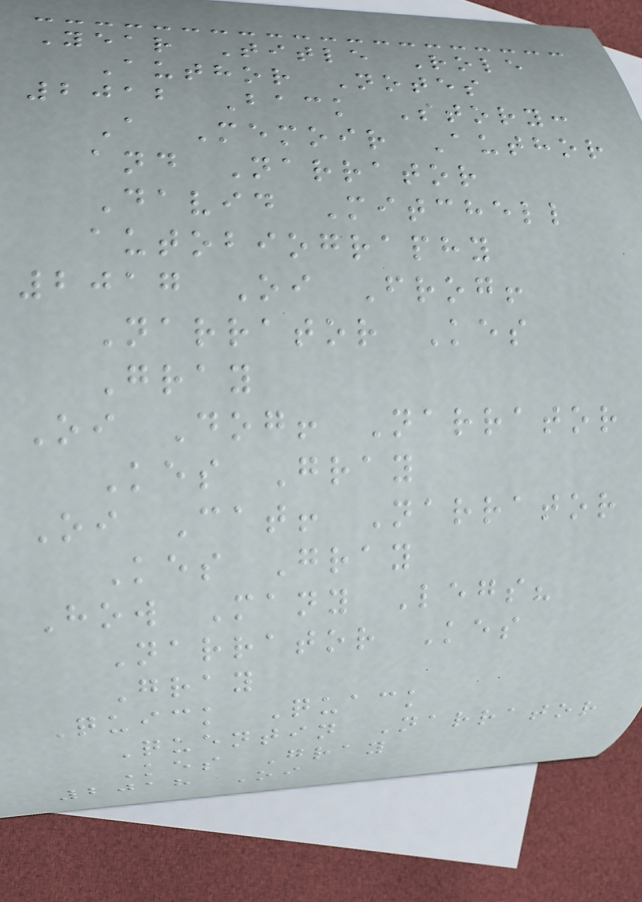Year Title Role
Author Notes
2012 Back Story:
A Memoir Author
and Narrator
David Mitchell
autobiography
2017 Oi Frog!
Narrator Kes
Gray
Oi Dog! Narrator
Kes Gray
Oi Cat! Narrator
Kes Gray
How Many Legs?
Narrator Kes
Gray
Quick Quack
Quentin Narrator
Kes Gray
2018 Oi
